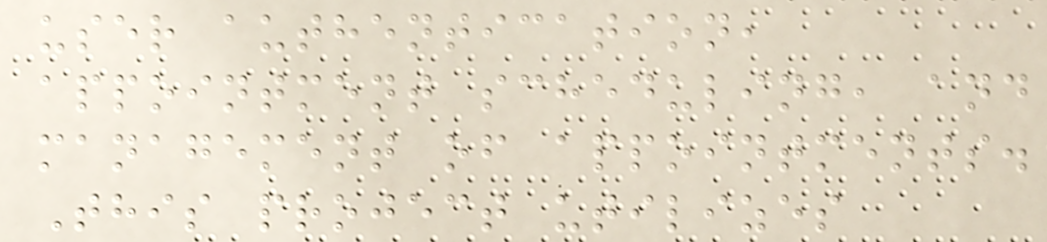user authentication,
appointment scheduling, and
management of appointments.
This project utilizes
